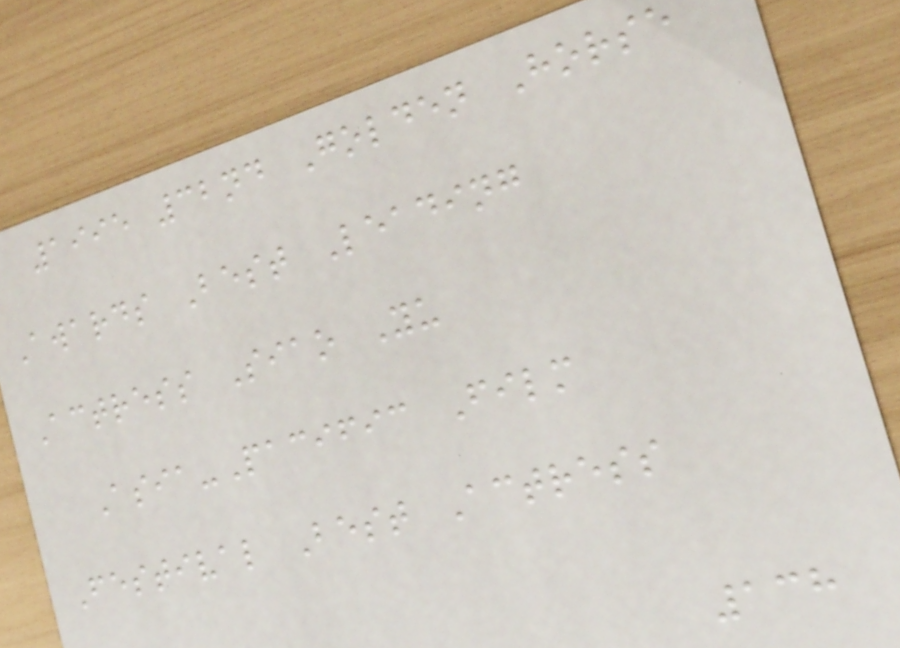1995 32nd Golden Horse
Awards Best Leading
Actress Siao Yu
Asia-Pacific Film
Festival Best Actress
138
